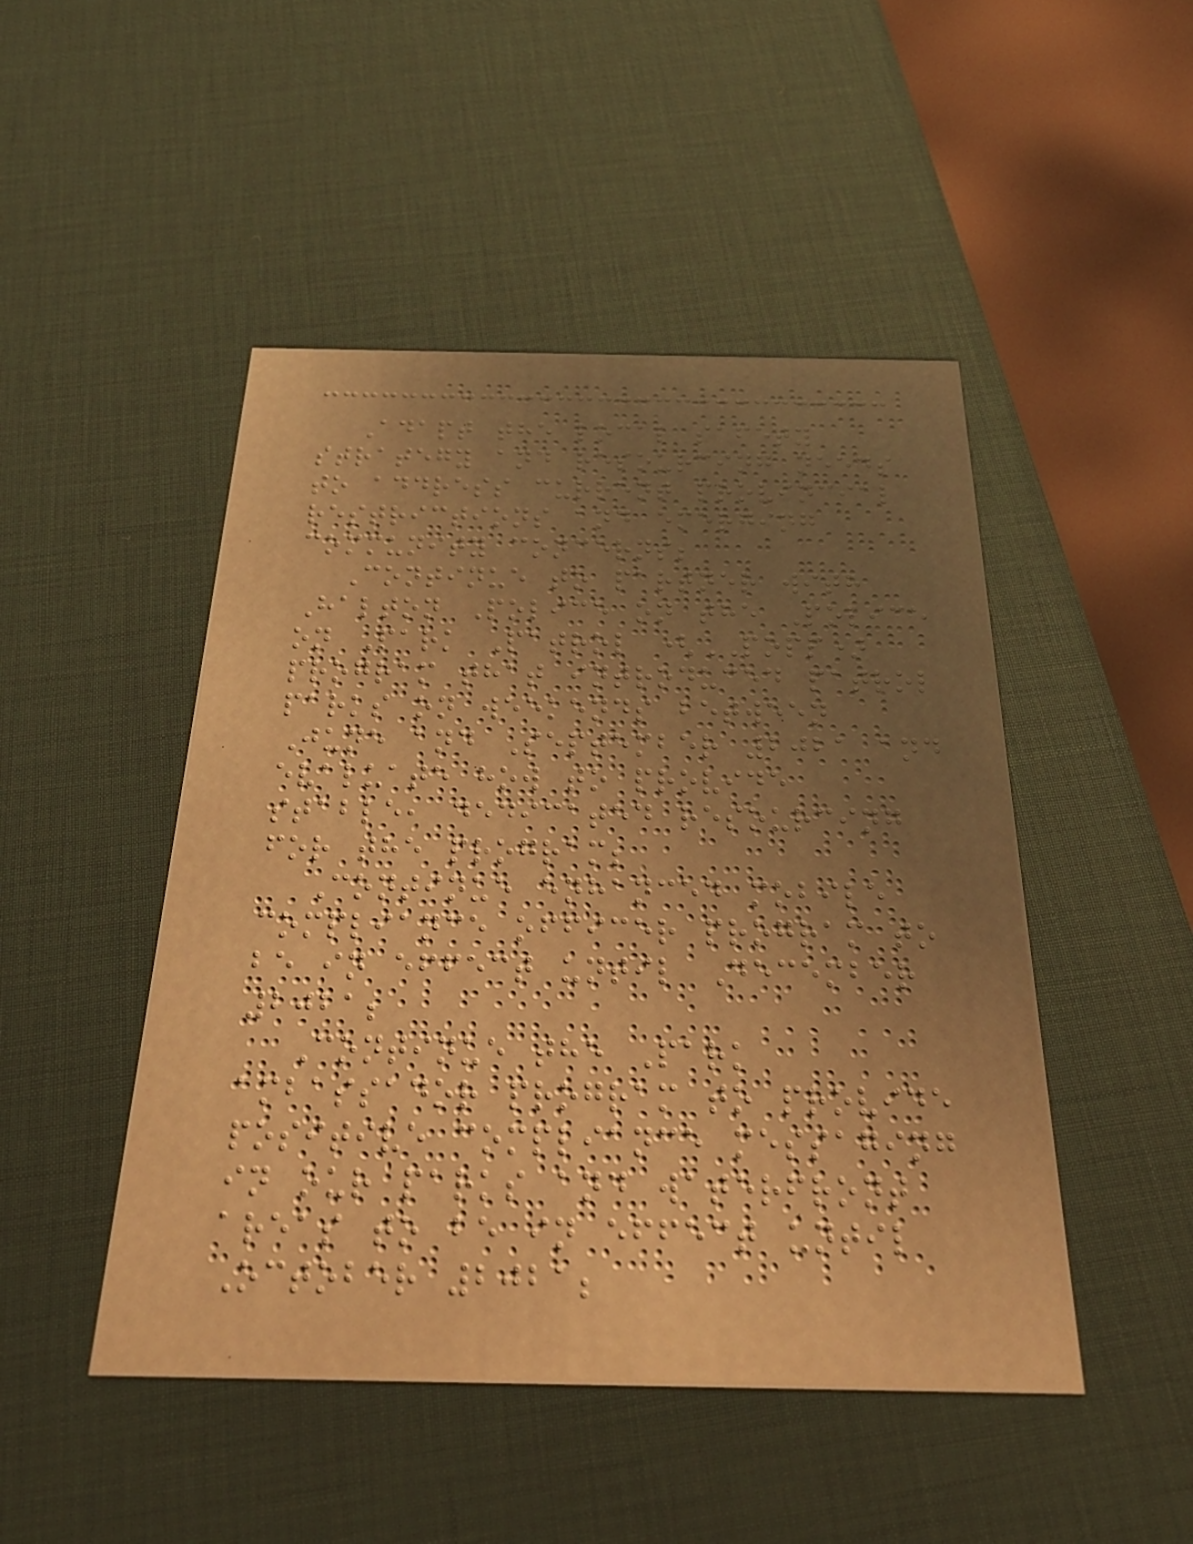Adapt the local safety
strategy and resourcing needs
to address current provincial
restrictions and emerging
community concerns;
Continue to partner with
Halton Police on the Police
on Park Patrol (POPP)
program that introduced patrol
parks on weekends between
June and September 2021 and
evaluate how to provide
stable, dedicated resourcing
for the program;
Continue enhanced mobile
compliance officer program to
be in effect until December
2021;
Continue the Park
ambassador program to provide
positive compliance messaging
in our parks and waterfront
areas to be in effect until
October 2021;
